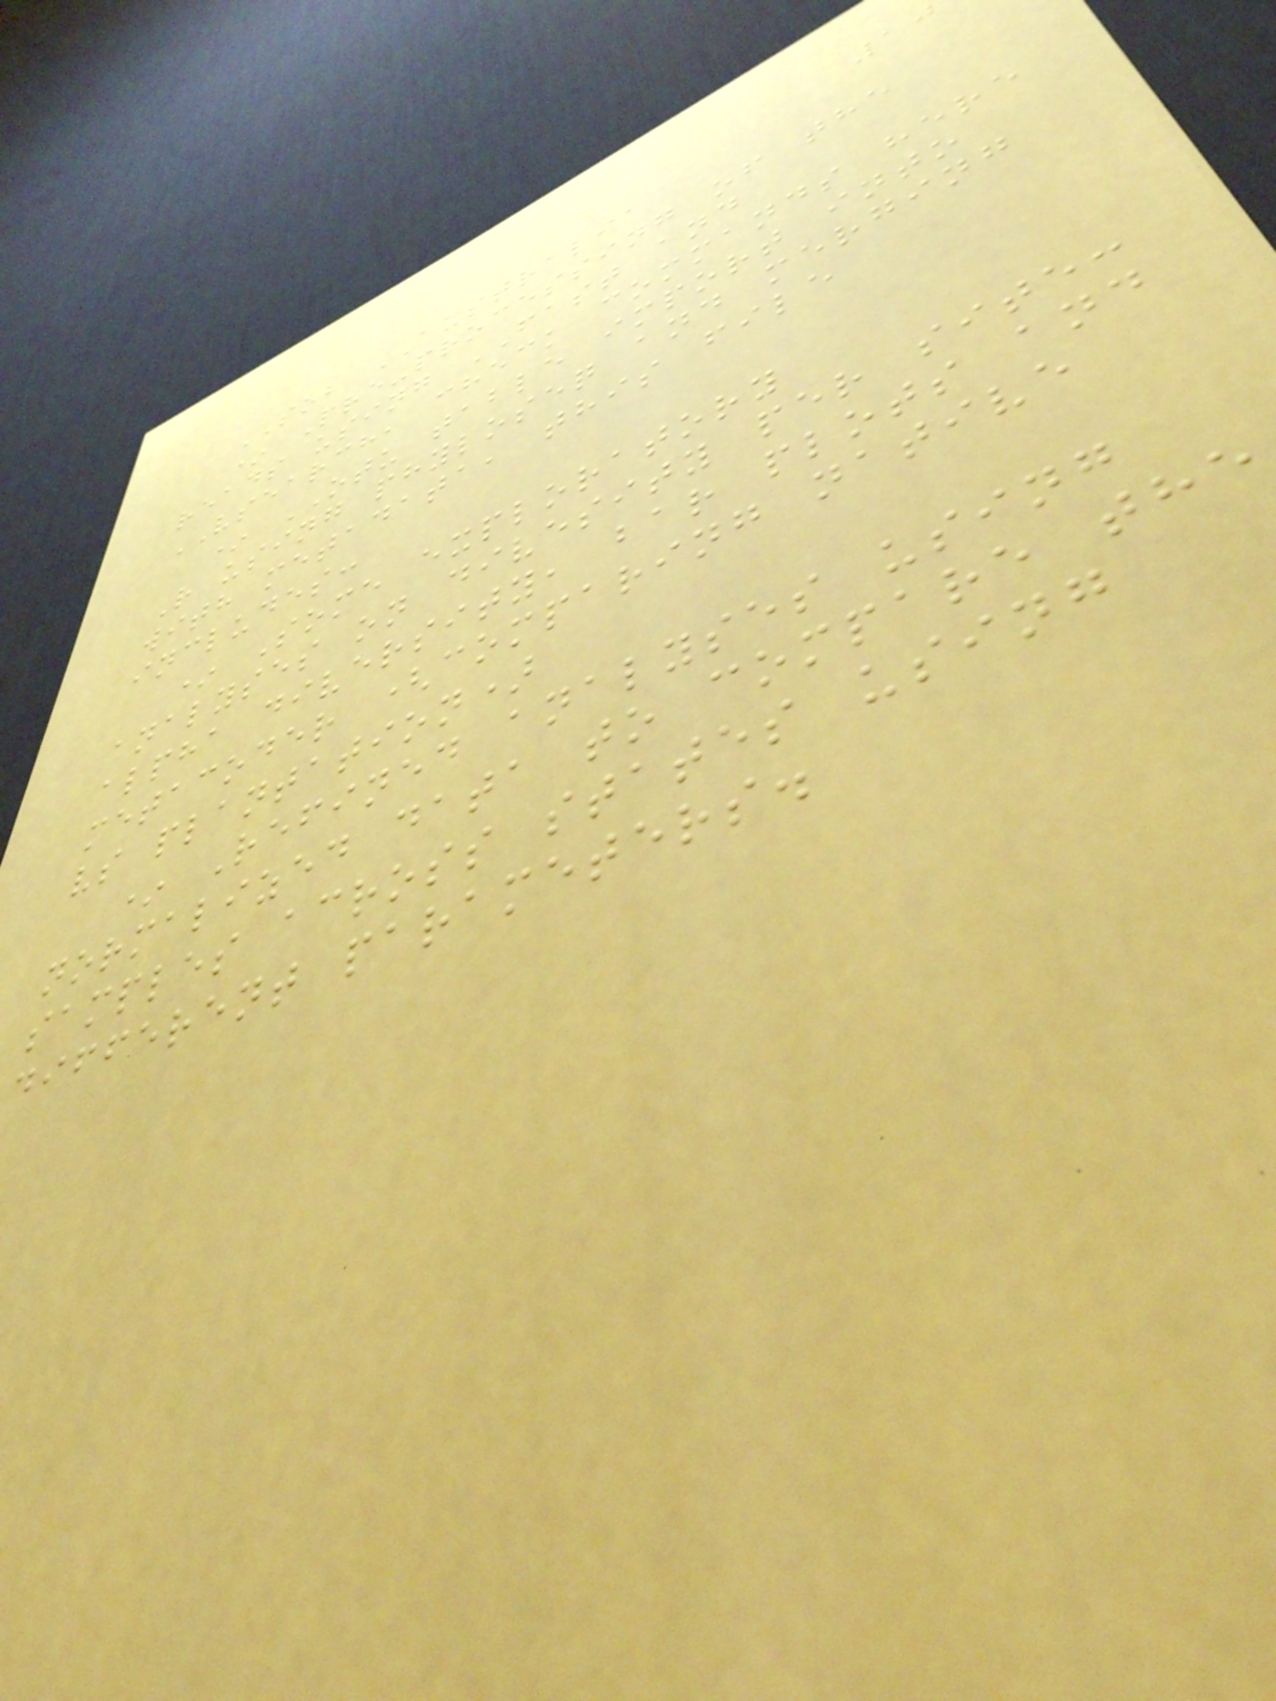SOB AUSTRALIA
* Pre-processing of the
reads using FAST and
VSEARCH, check commands here
* OTU table import into
R using phyloseq and merging
with metadata, this file
includes:
* Some exploratory
analyses on divesity per site:
alpha diversity, bar plots and
metacoder (comparing native
vs plantation)
* Refined analyses using
normalized data to compare the
samples across states using
different parameters.
